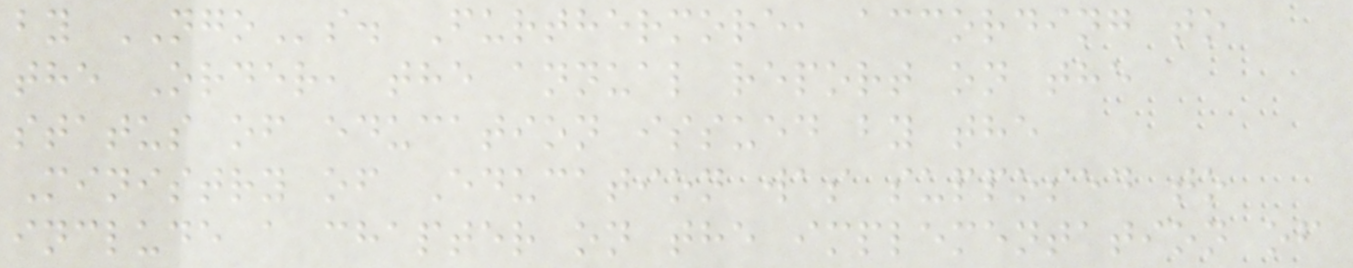by NGOs. Furthermore, according to
the Order, the annual report on the
status of education issued by the
Ministry of Education was supposed to
include a chapter on the implementation of
